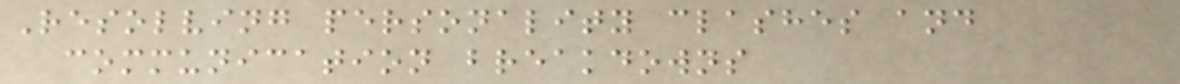Resolving personality clashes and
communication breakdowns
